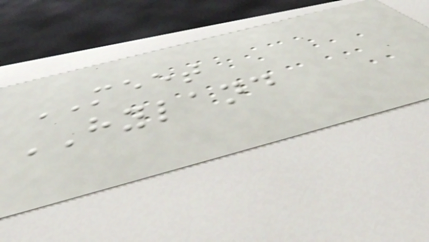MEET
HYLAND
